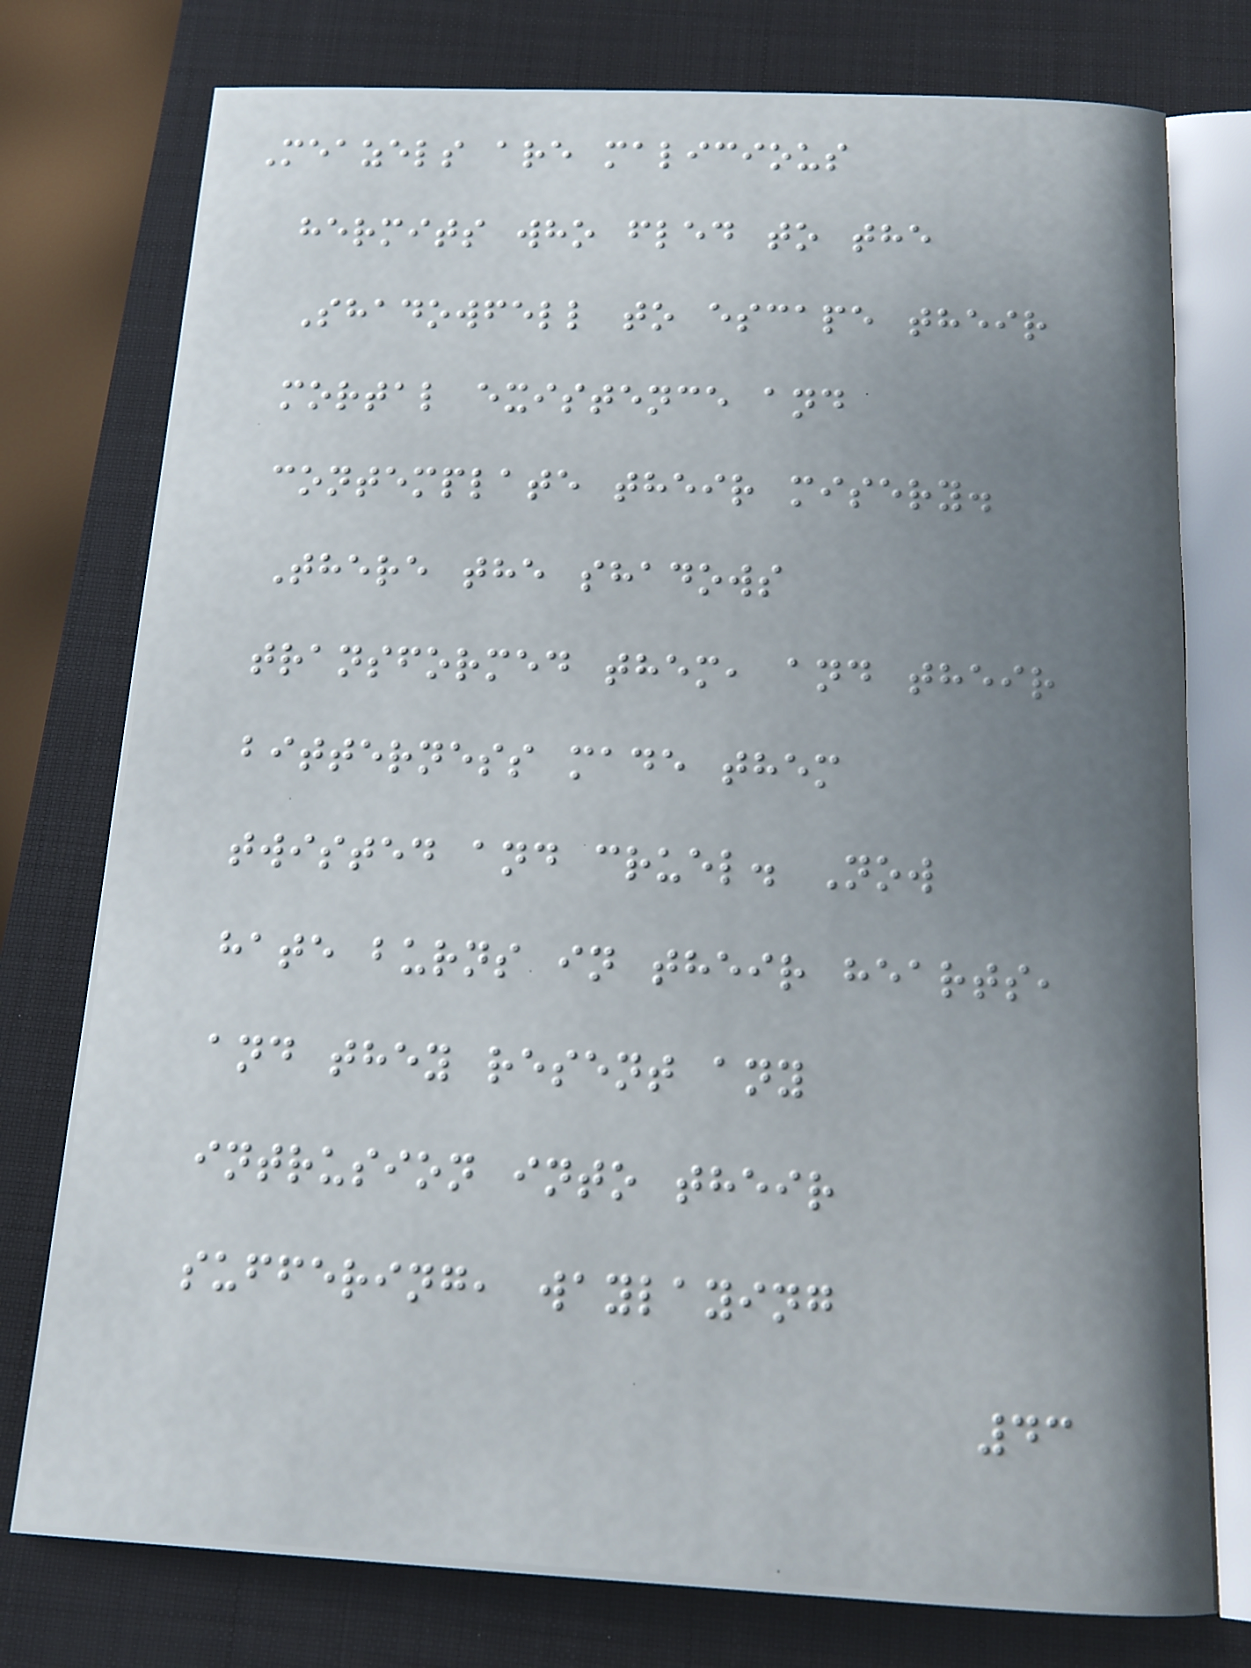Meazels are malicious
hermits who fled to the
Shadowfell to escape their
mortal existence and
contemplate their misery.
There the shadows
transformed them, and their
bitterness made them
twisted and cruel. Now
hate burns in their hearts,
and they resent any
intrusion into their
suffering, waylaying
43
